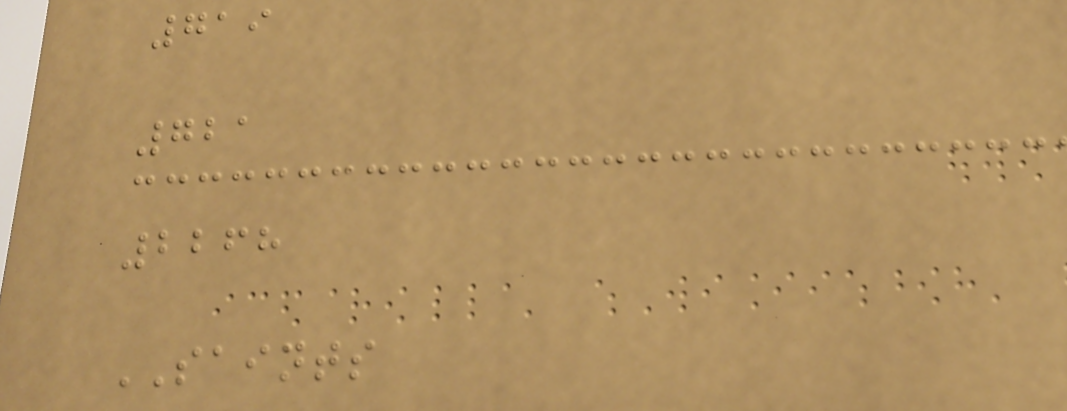719
721
2268
SAINTS
